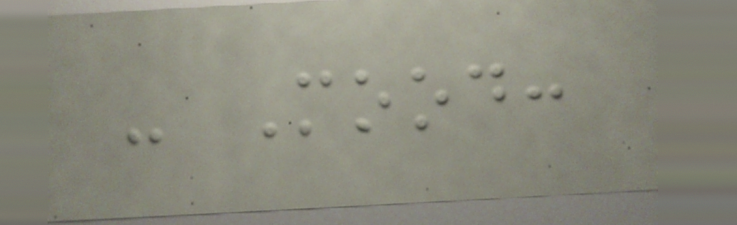- Mood:
